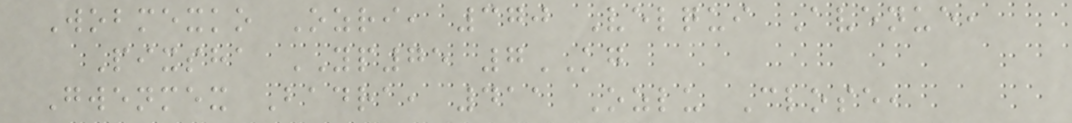Wobmexko Ozri, 370 Velqui Avenue,
Pixsha YP75 7KG
Gwenmex Badra, 411 Ozlu Close,
